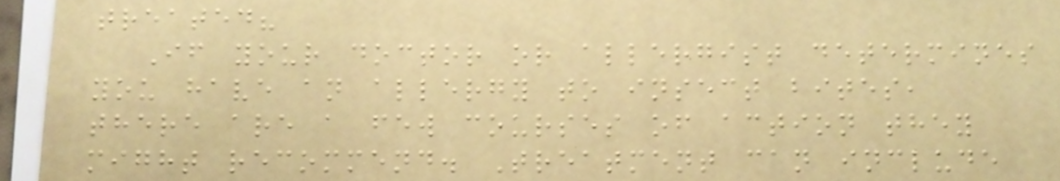treated?
If your doctor or allergist determines
you have an allergy to insect bites,
there are a few courses of action they
might recommend. Treatment can include
